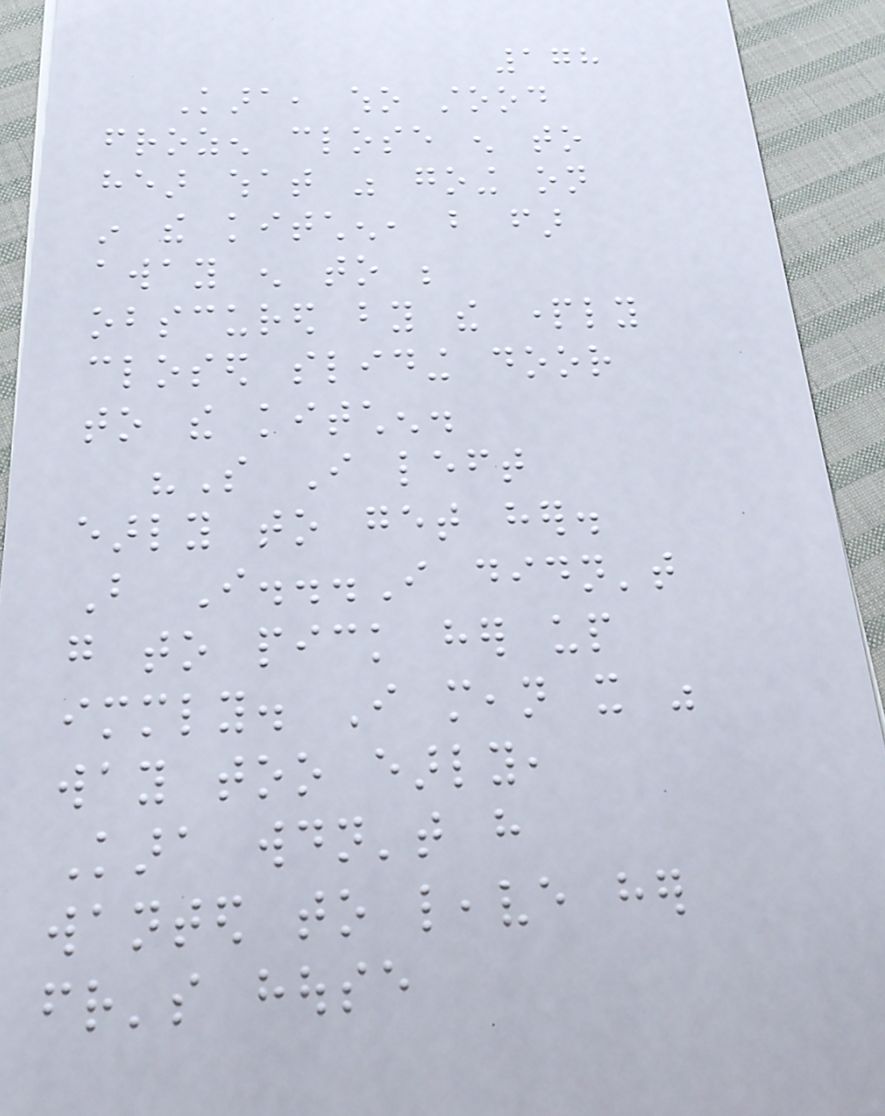178
Kara, who stood
frozen close enough to
hear what was going on
in the kitchen, but far
away enough to be
obscured by the partly
closed sliding door
to the kitchen.
"So I left
early to get her.
But I...I didn't
go to pick her up
immediately. I mean it was
way too early,
Kara wouldn't have
wanted to leave her
friend's house
